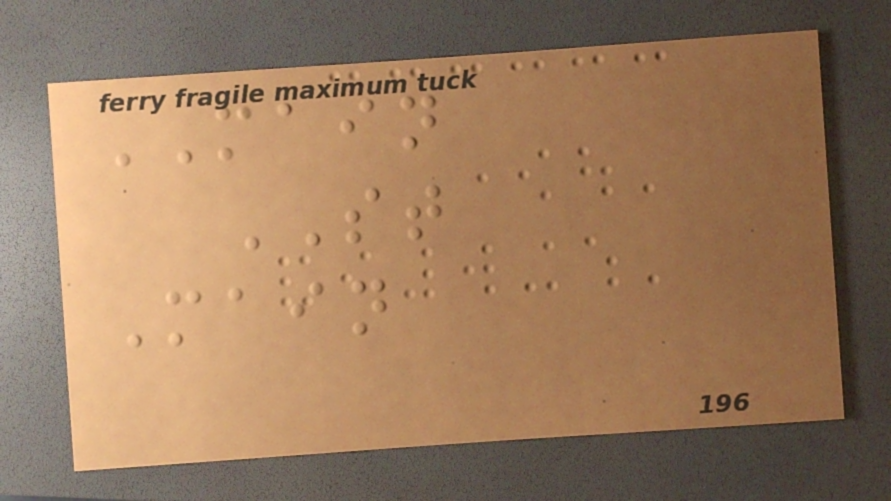MAIN
ST
Main
